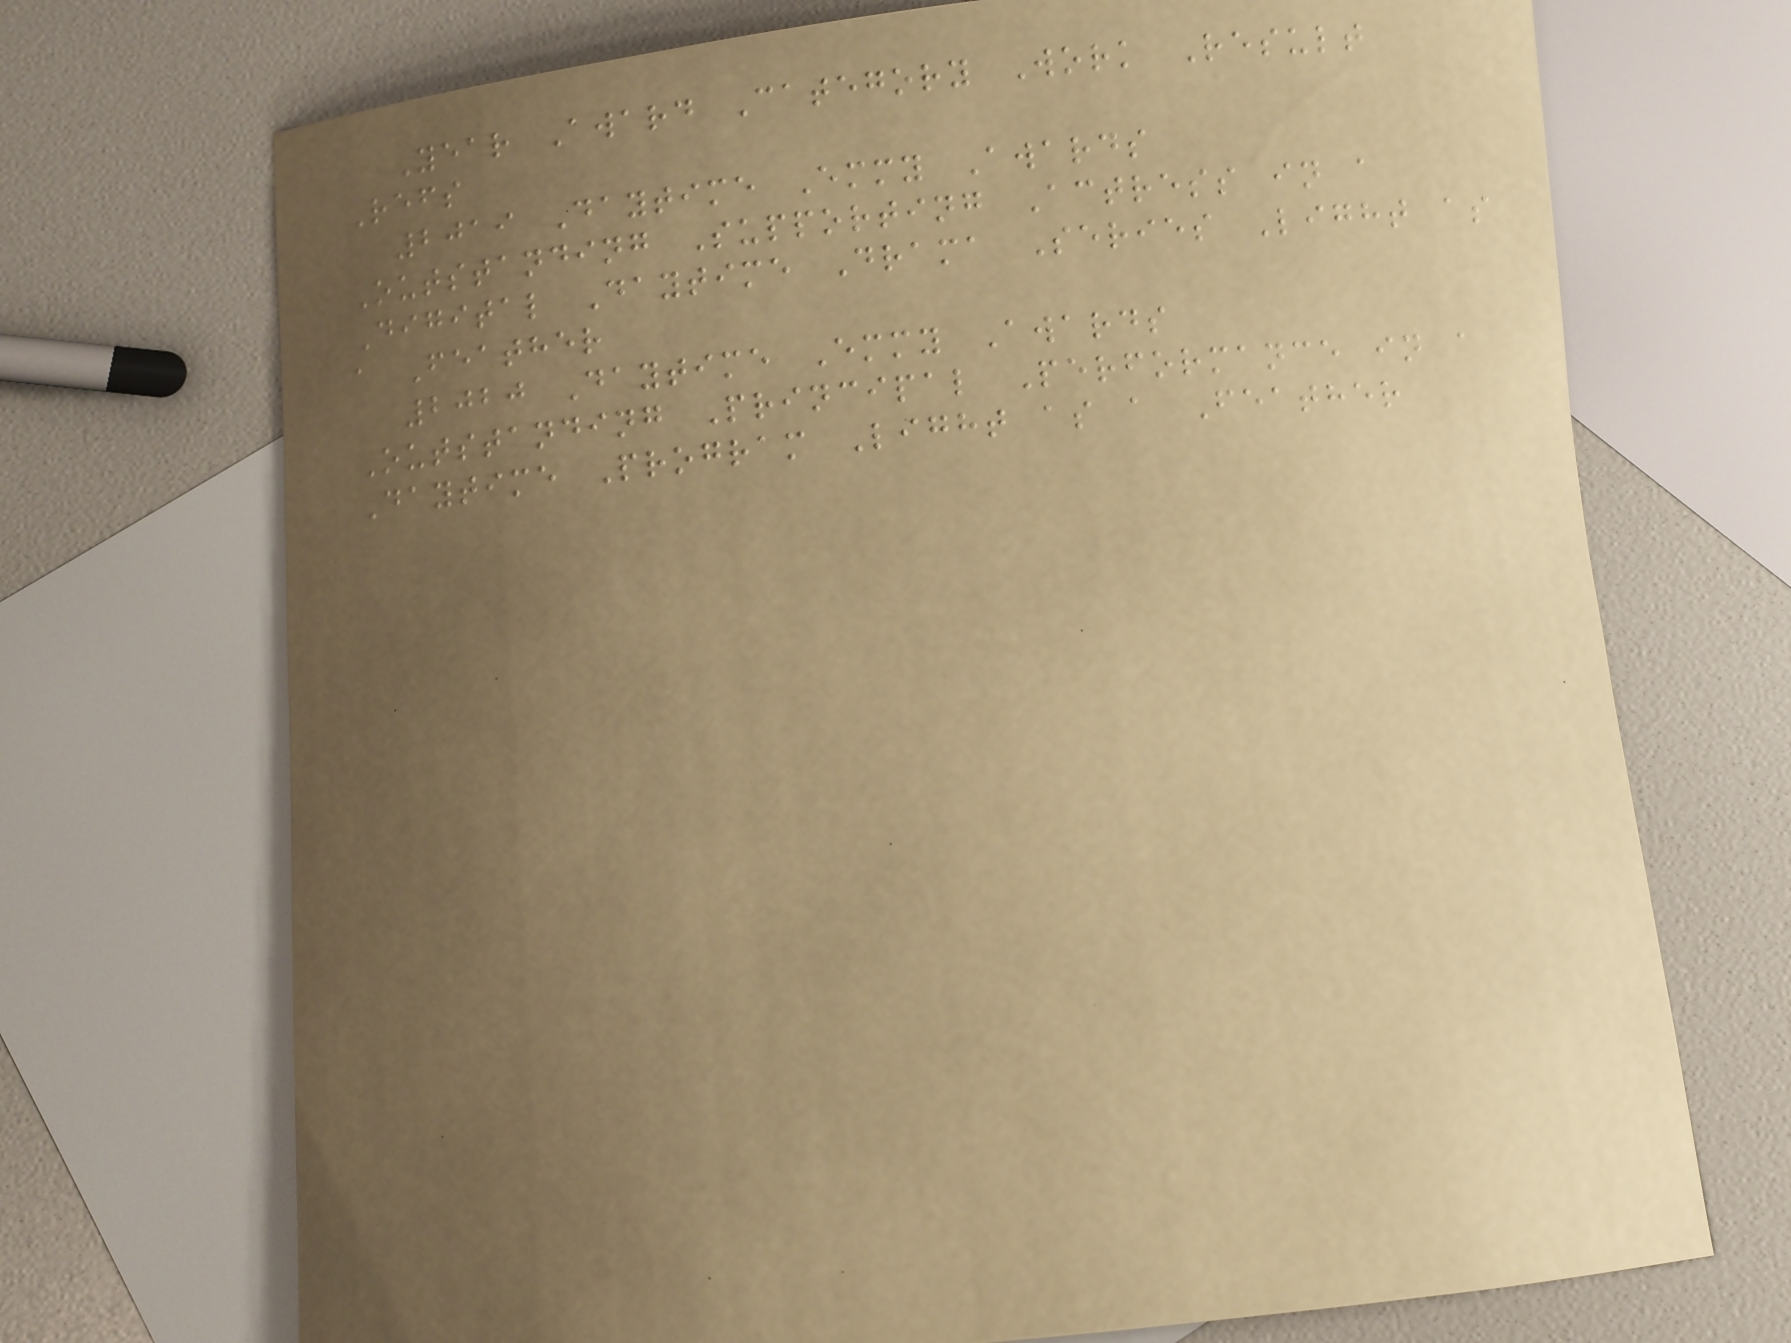Year Award Category Work Result
Refs
2019 Daytime Emmy Awards
Outstanding Supporting Actress in a
Digital Daytime Drama Series Light as
a Feather
2020 Daytime Emmy Awards
Outstanding Principal Performance in a
Daytime Program Light as a Feather
